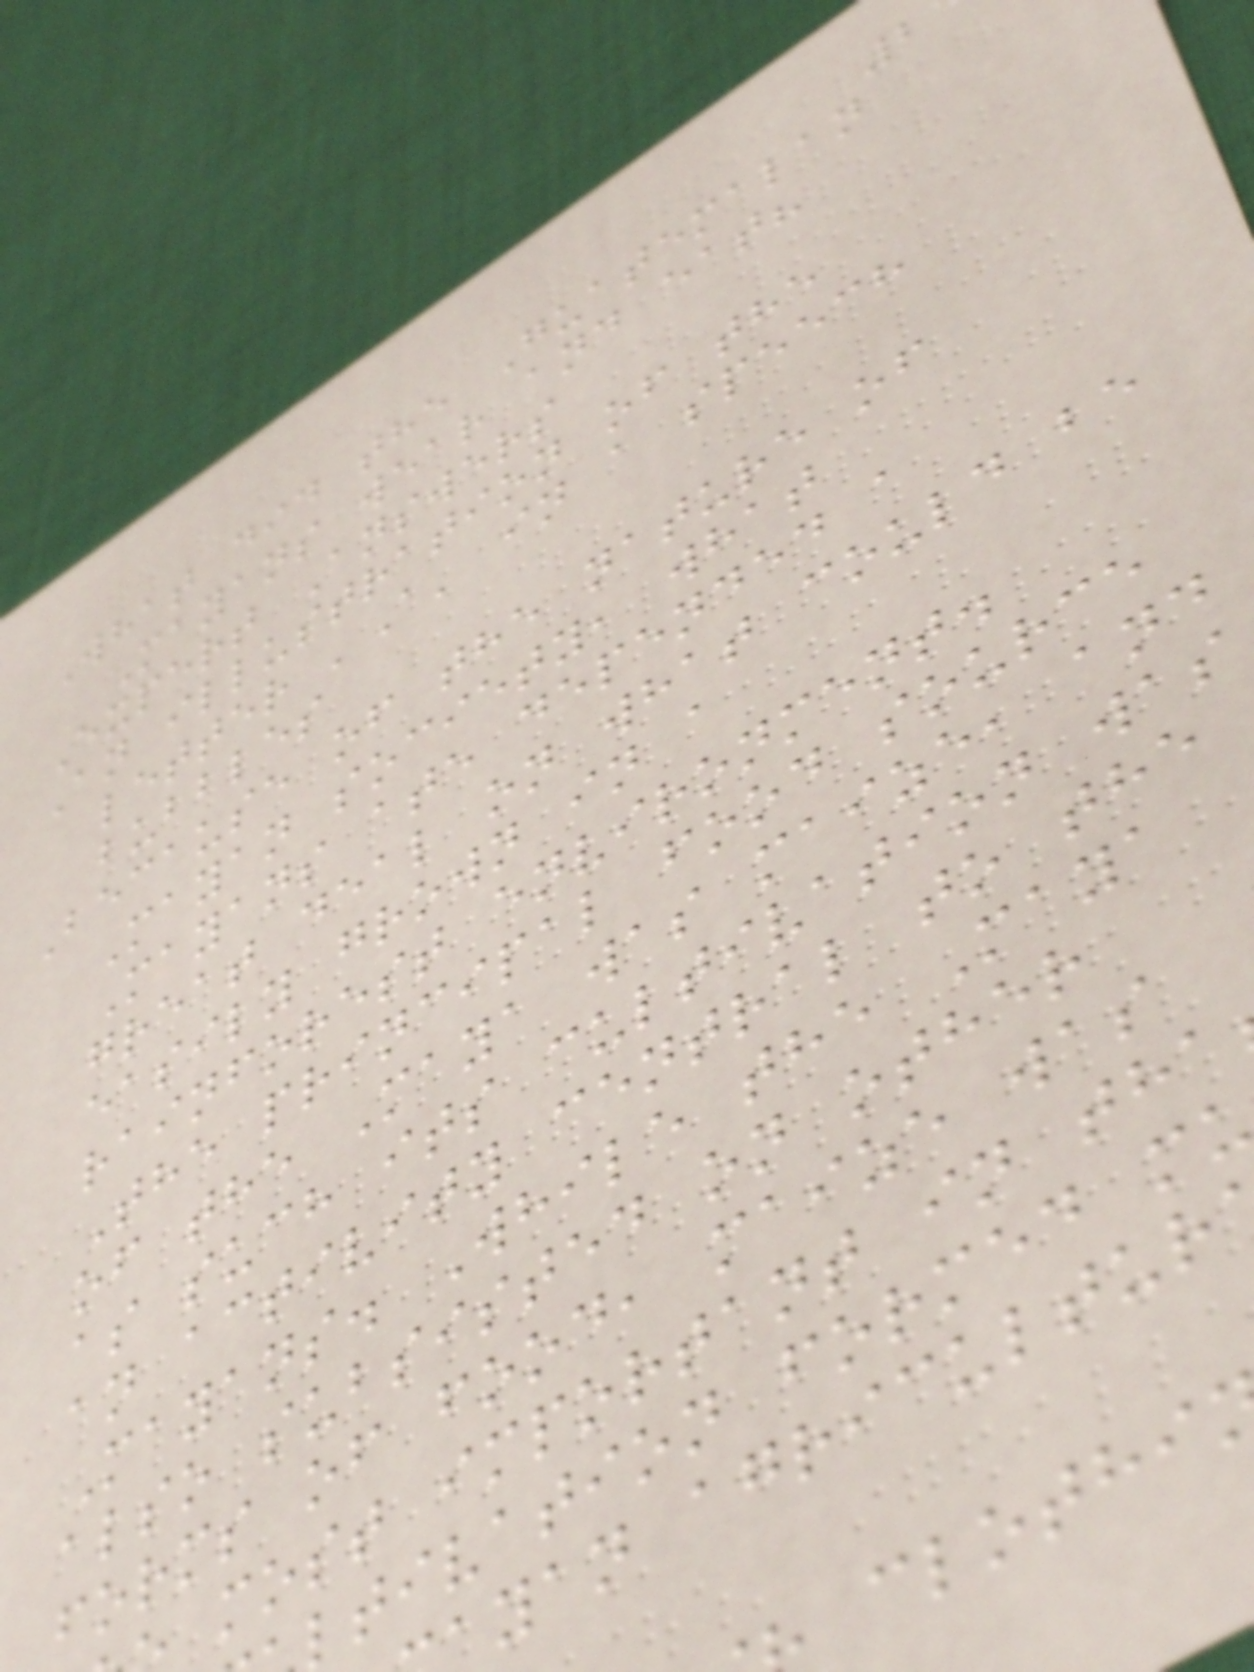What did the Guatemalan
Mayans wear and eat?
Expert Answers
An illustration of the
letter 'A' in a speech
bubbles
Because of the nature of
Mayan society, what
Mayans ate depended a
great deal on what could be
easily grown in a
rainforest environment.
The principal food source
of the Maya was maize, and
as such its cultivation was
an activity central to the
Mayans. While the Maya
also subsisted on other
forms of food, maize was
most important in tha
ltivation formed m
yan agricultur
